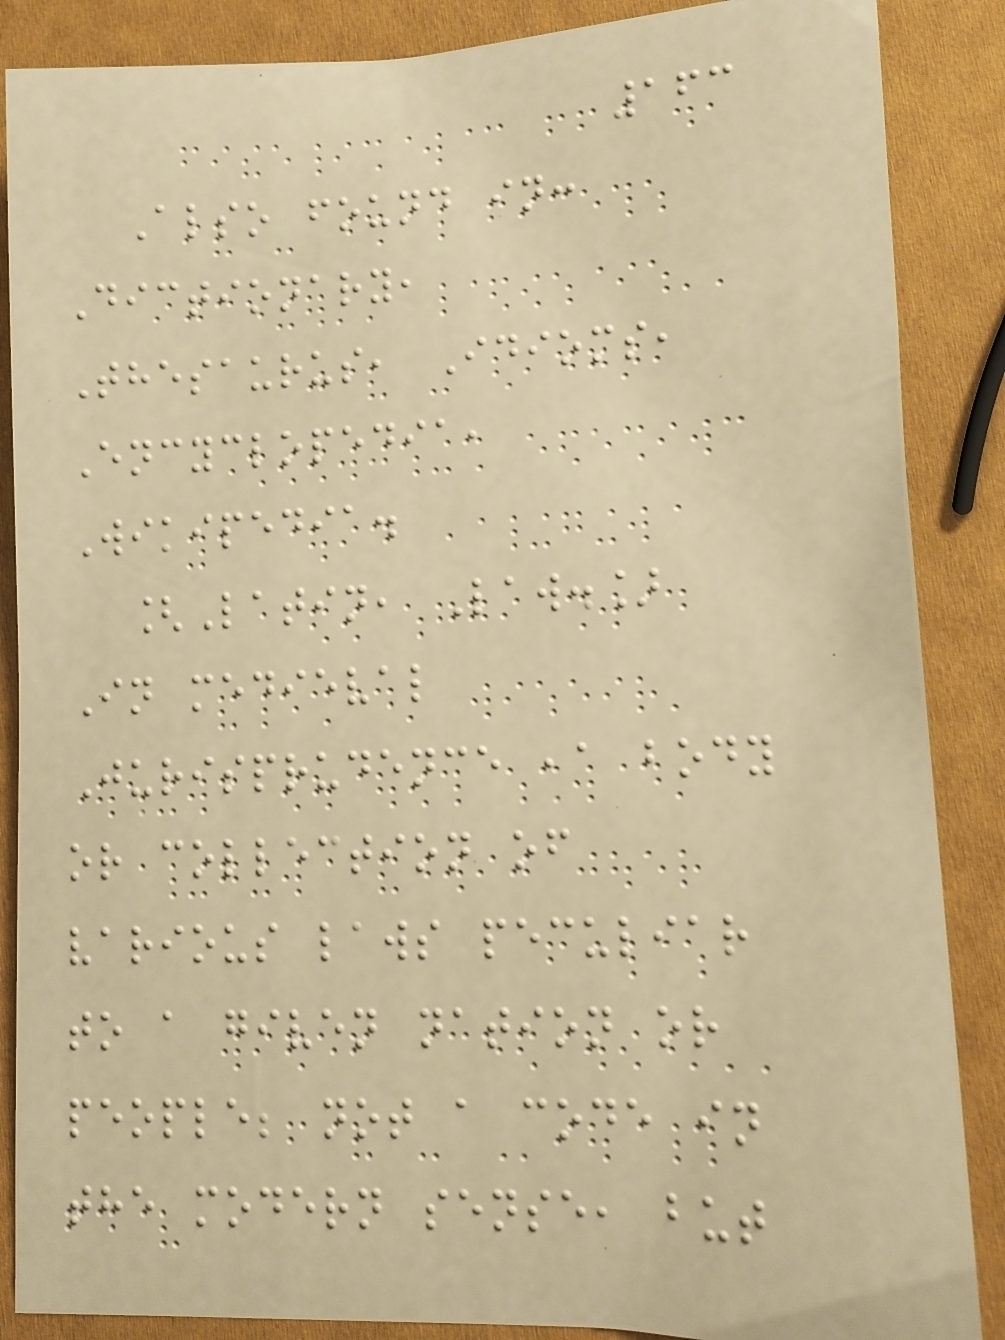163
Also found in:
Dictionary,
Thesaurus, Idioms,
Encyclopedia,
Wikipedia.
[Latin, Law.]
In medieval
Jurisprudence ,a body
or collection of
various laws peculiar
to a given nation or
people; not a code in
the modern sense, but
